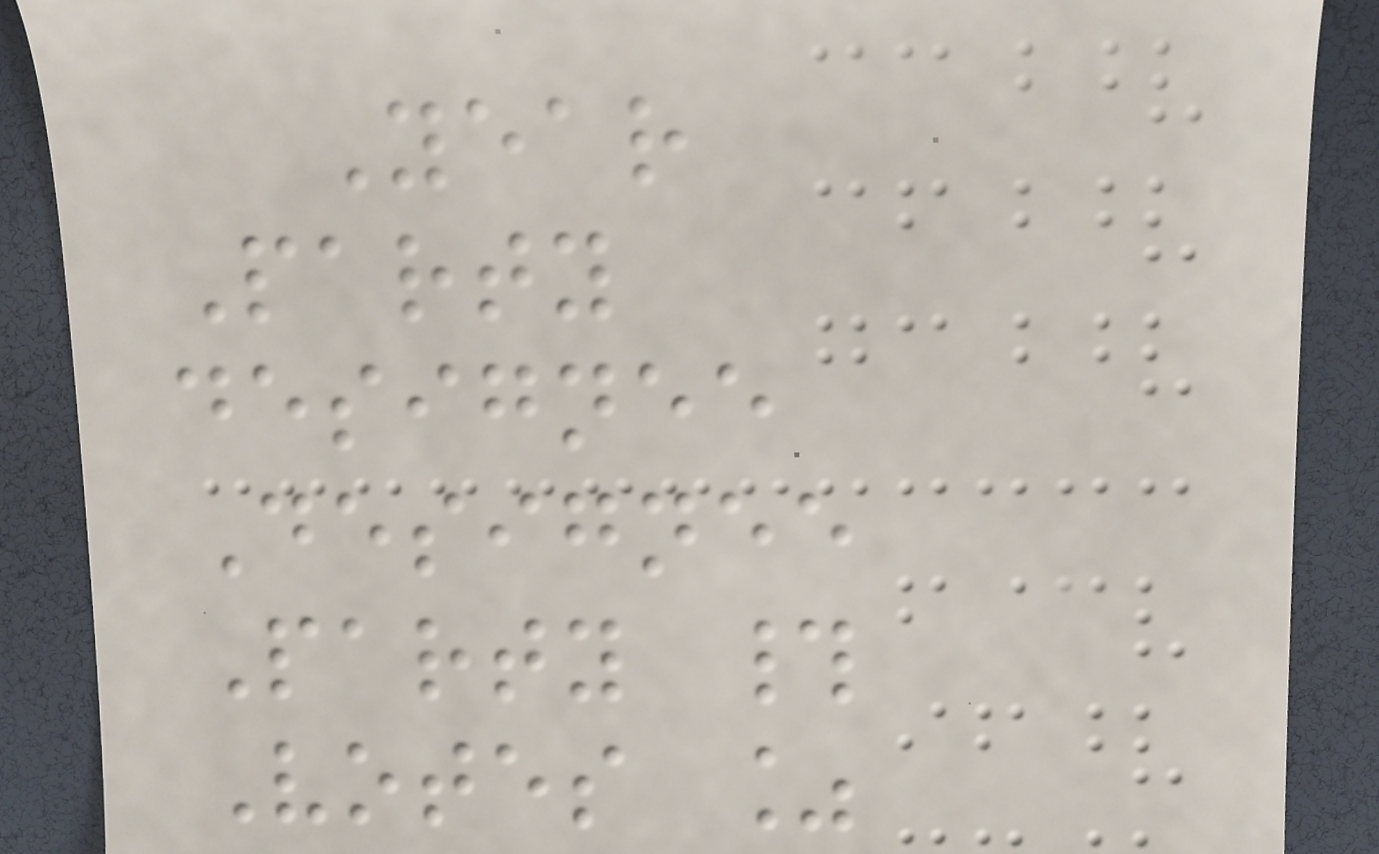Year
Party
designee
Designee
Party #
Votes %
